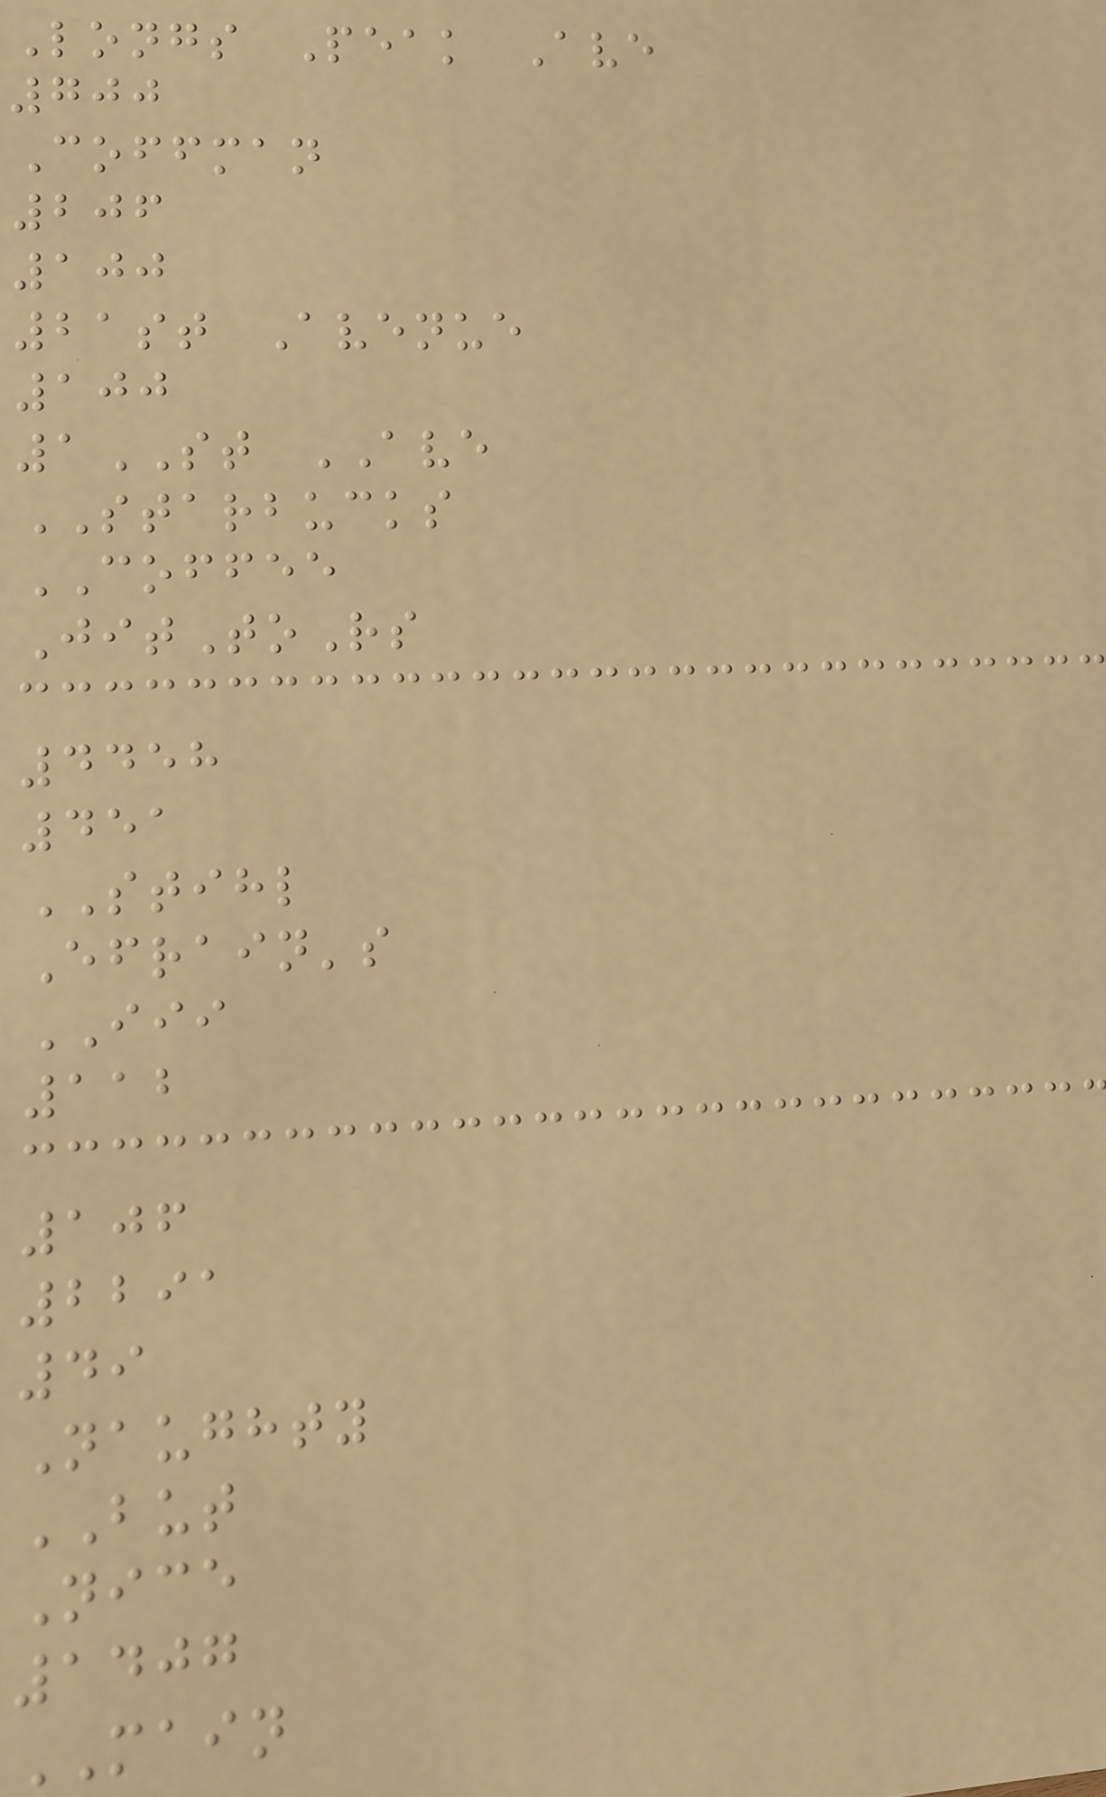Longs Peak Ave
700
Coffman
206
100
21st Avenue
100
1ST AVE
STARBUCKS
COFFEE
JitToRs
4458
451
STIHL
Efrain's
III
112
106
2291
49
Naughty
BUT
Nice
1407
MAIN
